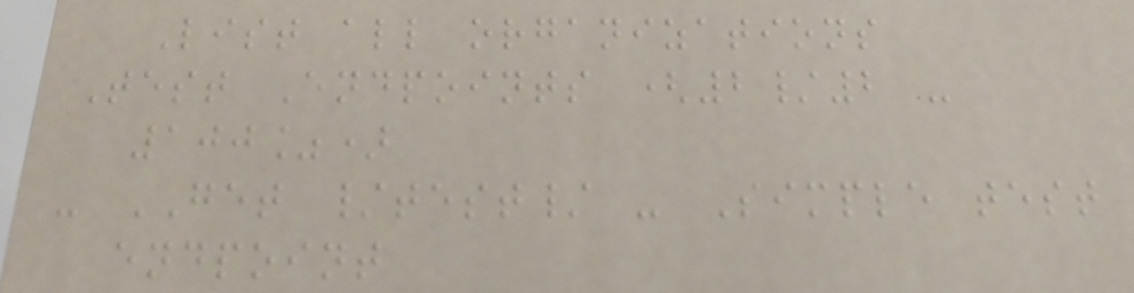List all organizations
Test Endpoints (2/2 -
100%)
- GET /test/ - Simple test
endpoint
